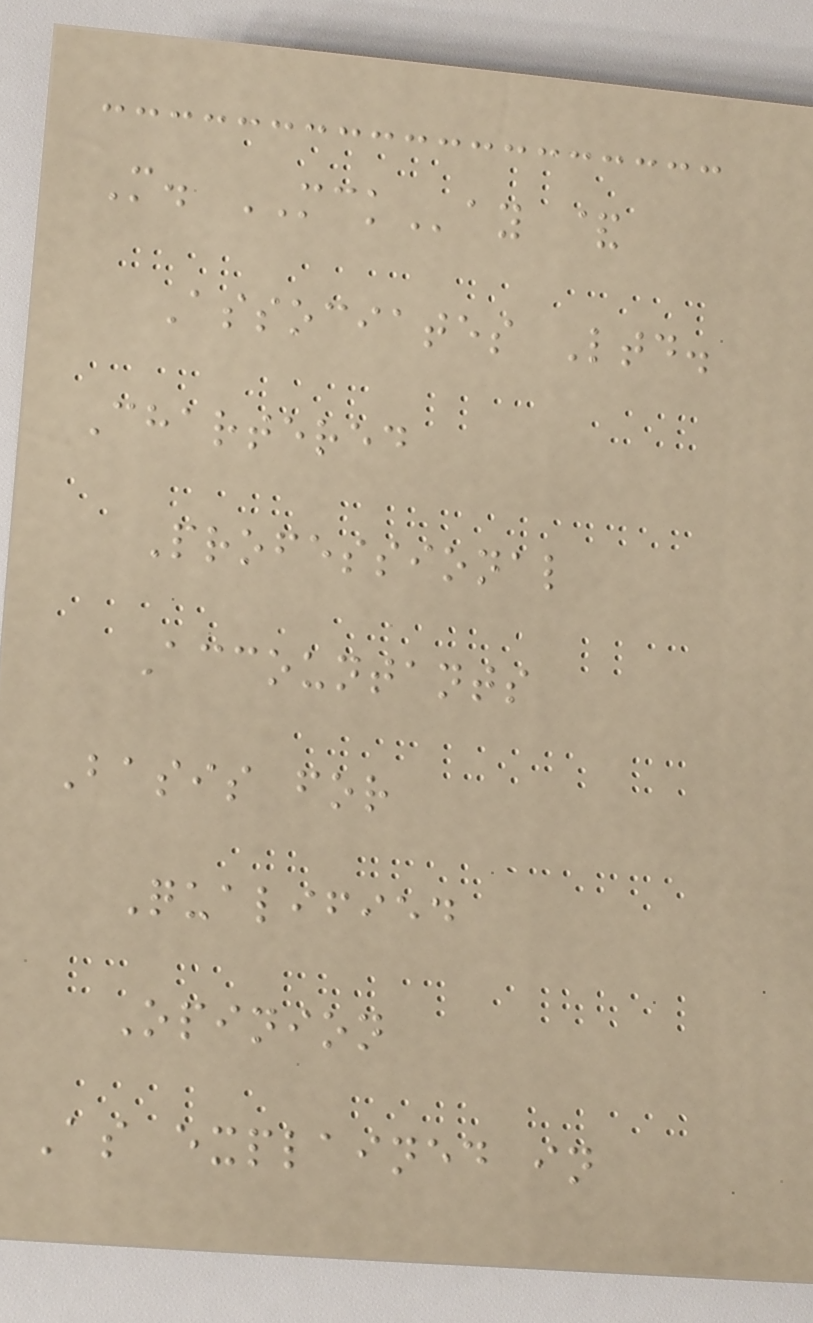M. MCKay &
Associates Ltd.
Chartered
Professional
Accountants
Basis for
Qualified
Opinion
As explained in
